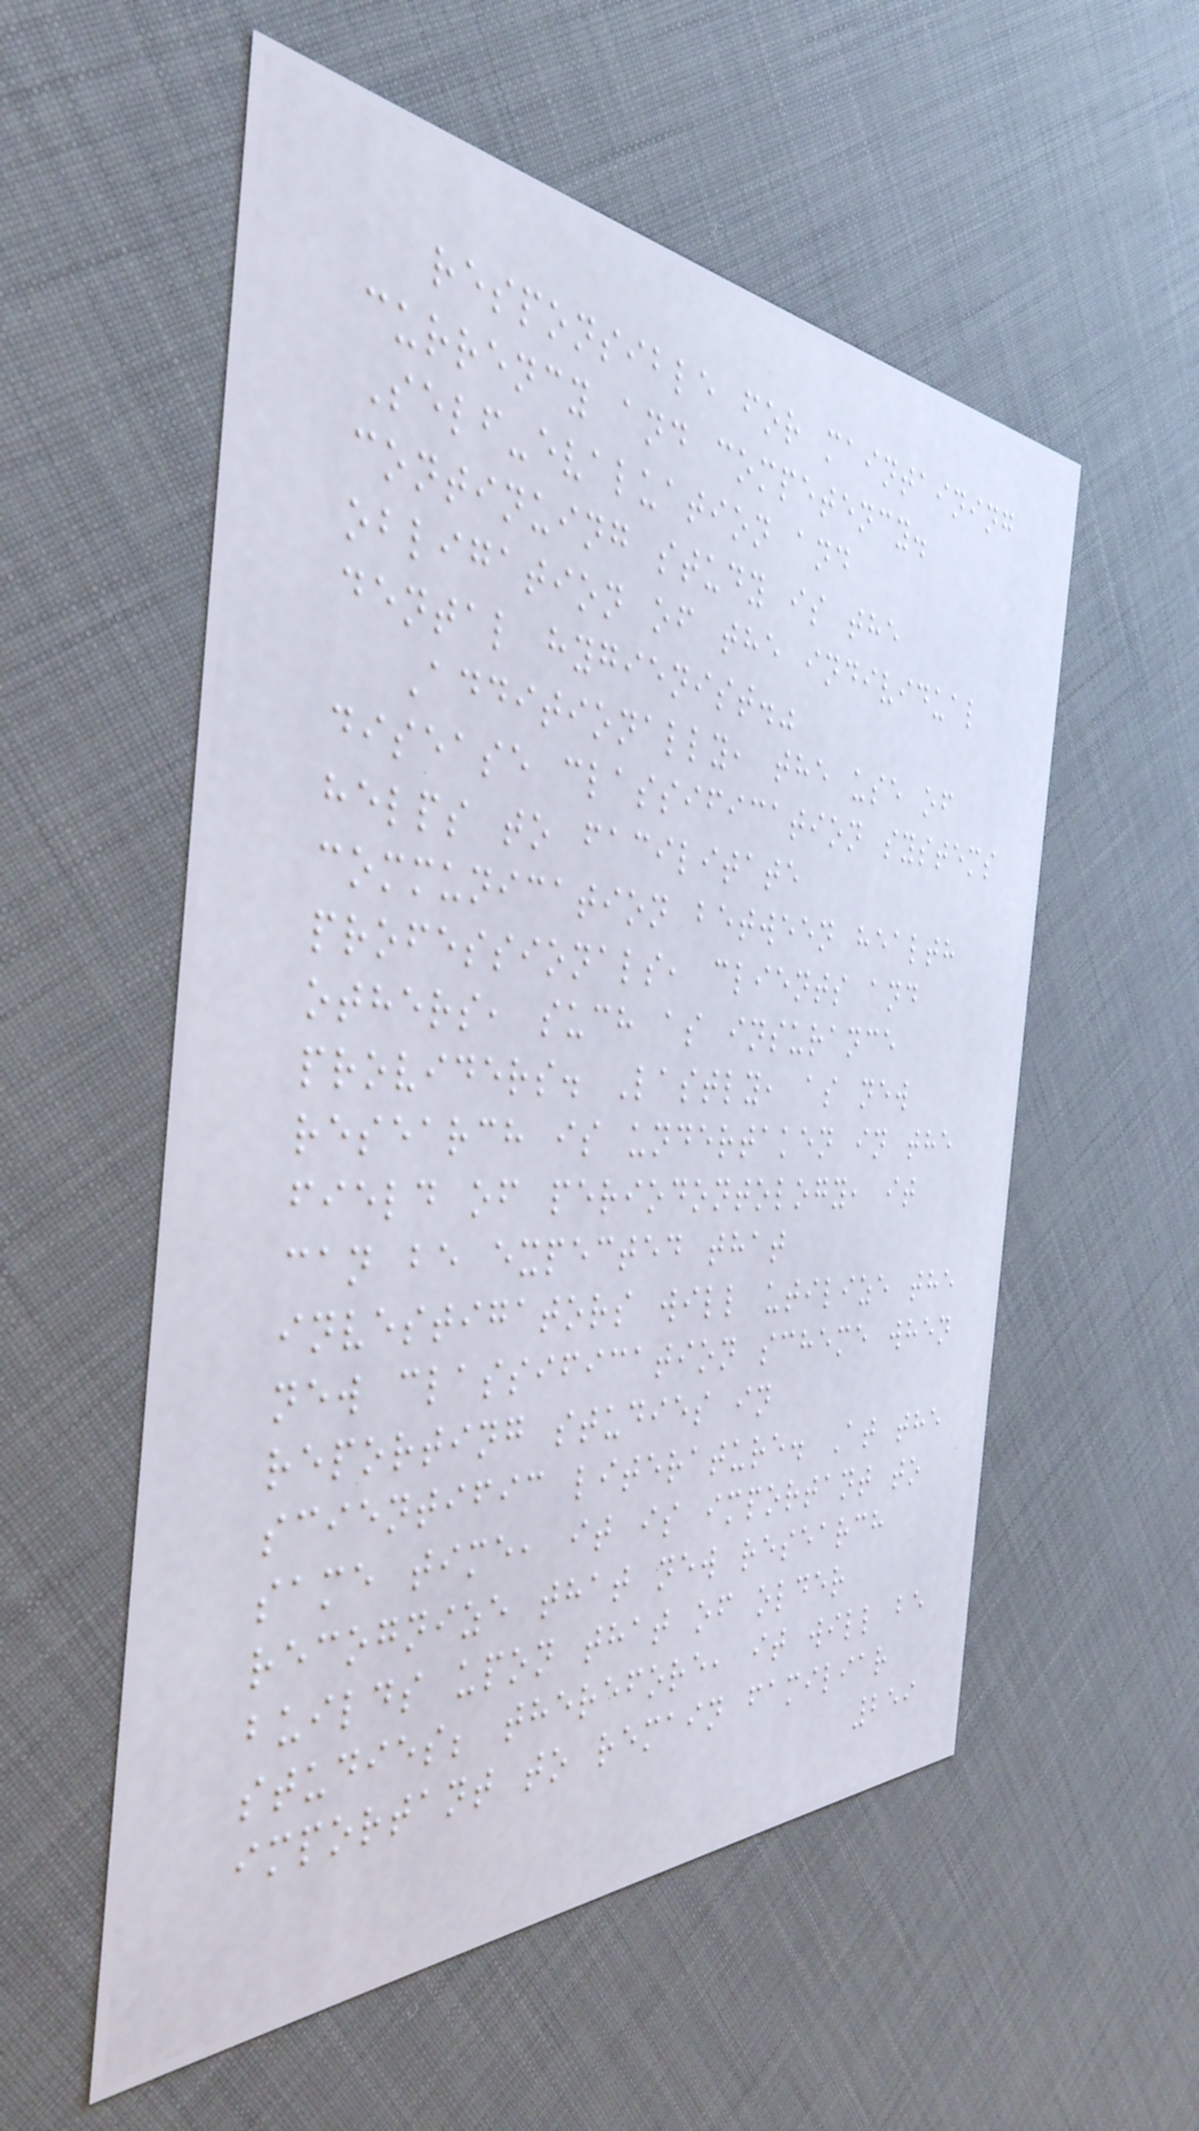responsible for maintaining
currency and competency.
Self-evaluation and
continuing study is the
obligation of the individual
dental hygienist."
Additionally, the use of
disease classification systems
helps to facilitate
communication between health
professionals, clients and
others, such as insurance
providers. Lastly, as new
research is undertaken in the
field of periodontology, it
can be expected that
investigators will utilize the
new classification scheme when
reporting studies in
scientific literature. At the
same time, it is important to
recognize that new research
builds upon that of older
studies; therefore, it will be
important to remain familiar
259
